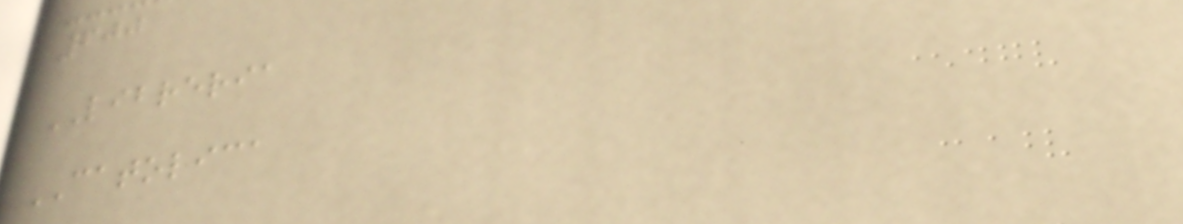600
LIBRERIA
CATOLICA
